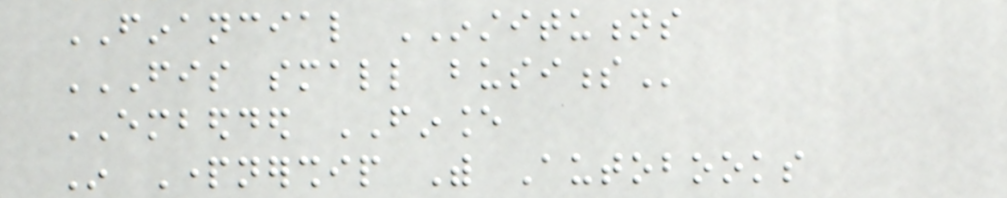FINANCIAL INSTITUTIONS
FIS SMALL BUSINESS
EMBEDDED FINANCE
In Partnership With Autobooks
